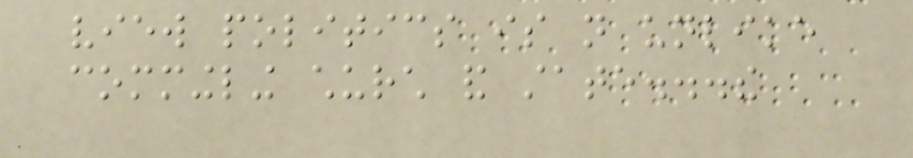view politics is not unlike
commingling church and state...the
